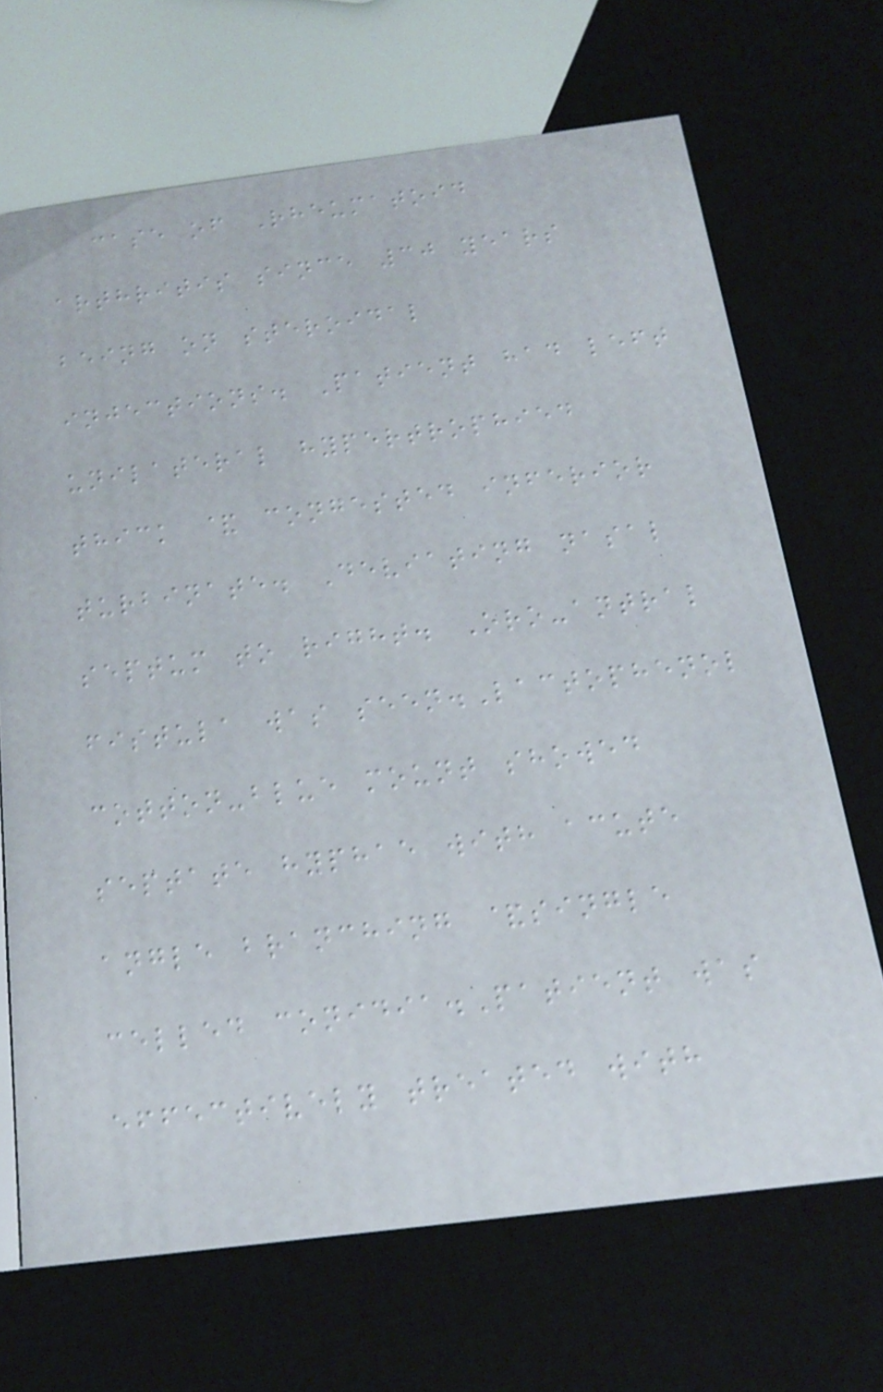case of Rheumatoid
arthritis since 30 years
being on steroidal
injections. Patient had left
unilateral hypertrophied
thick & congested inferior
turbinate. Deviating nasal
septum to right. Oro-antral
fistula was seen.Lactophenol
cotton-blue mount showed
septate hyphae with acute
angle branching &single
celled conidia.Patient was
effectively treated with
